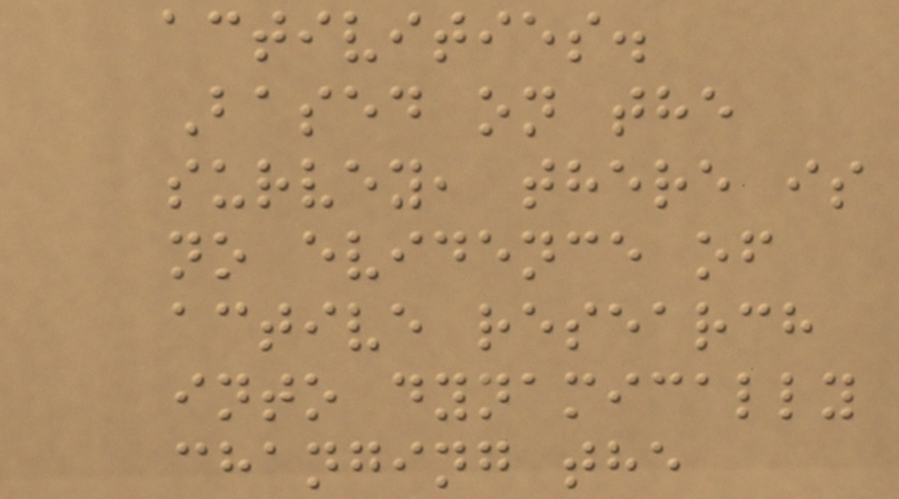activities.
Based on the
survey, there is
no evidence of
active research
into dynamically
changing the
